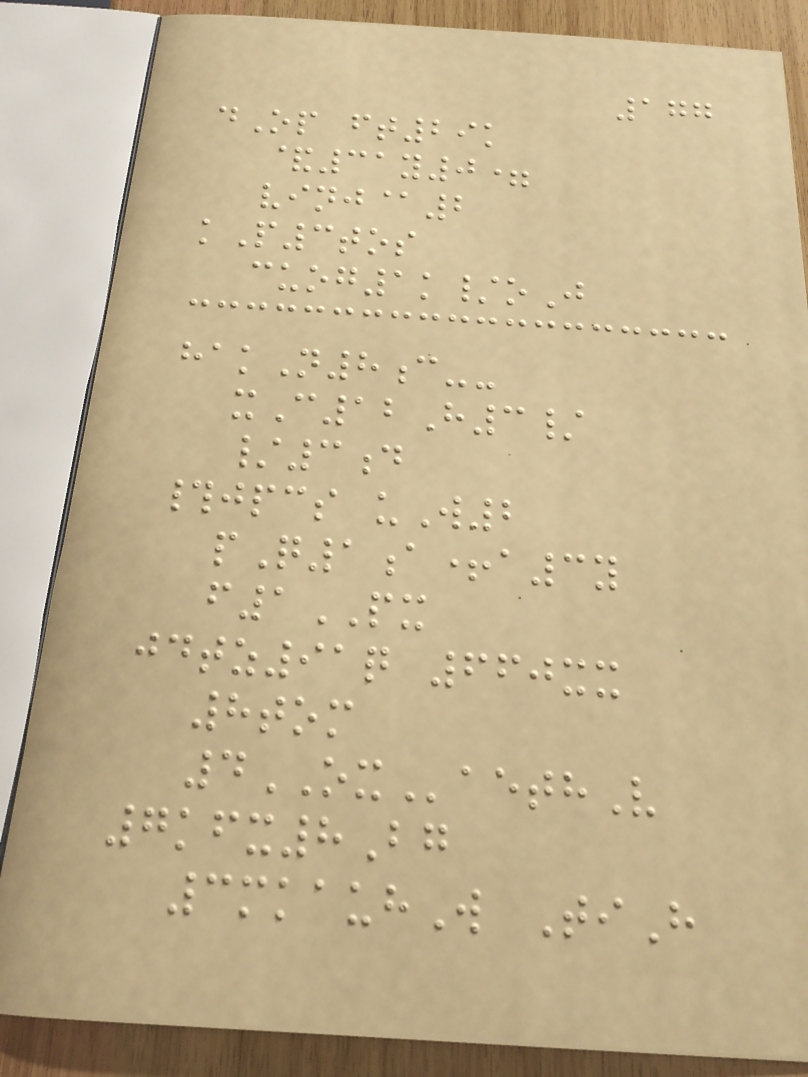177
dOp ft29k
&31y0=
vinj@2
kP3tos
cuog1k/oJ
hakN8c--
xC12H3/
/3d
#jpcs uW2
pQ1a+a3y
f1PX
jdtz91q 660xx
8tom
4OXaethV
7kfx8Bg
3mkauhW TiH
